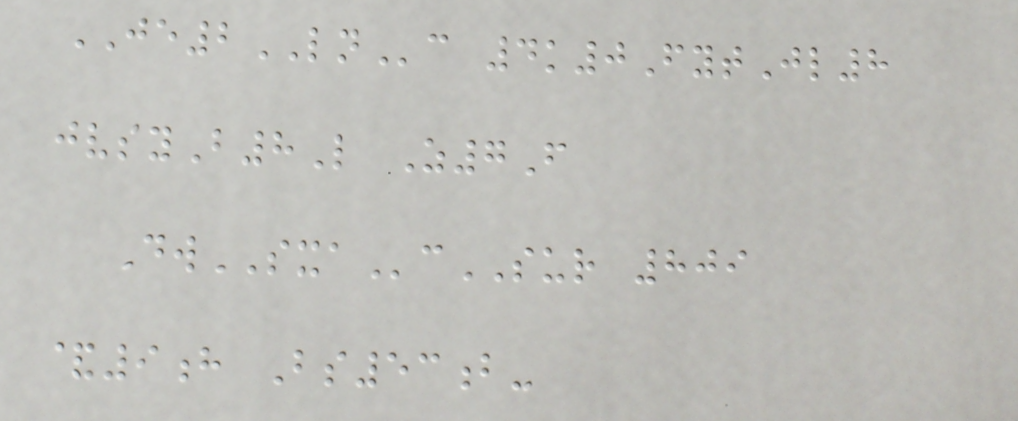JE2LNc 4k0FytJl8
jvsyB8L Z7F
DwSXAcSUR 809
&9h Bs53b-
